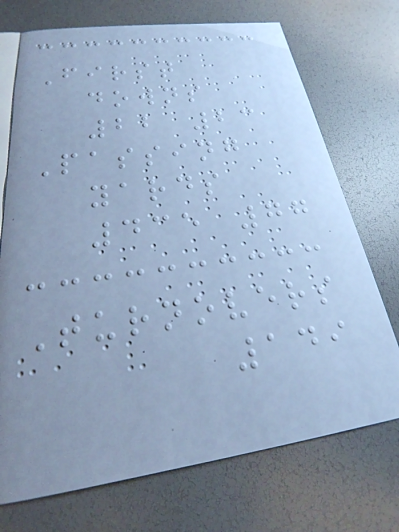First
downs
22 23
Passing
yards
435 77
Turnovers
149
